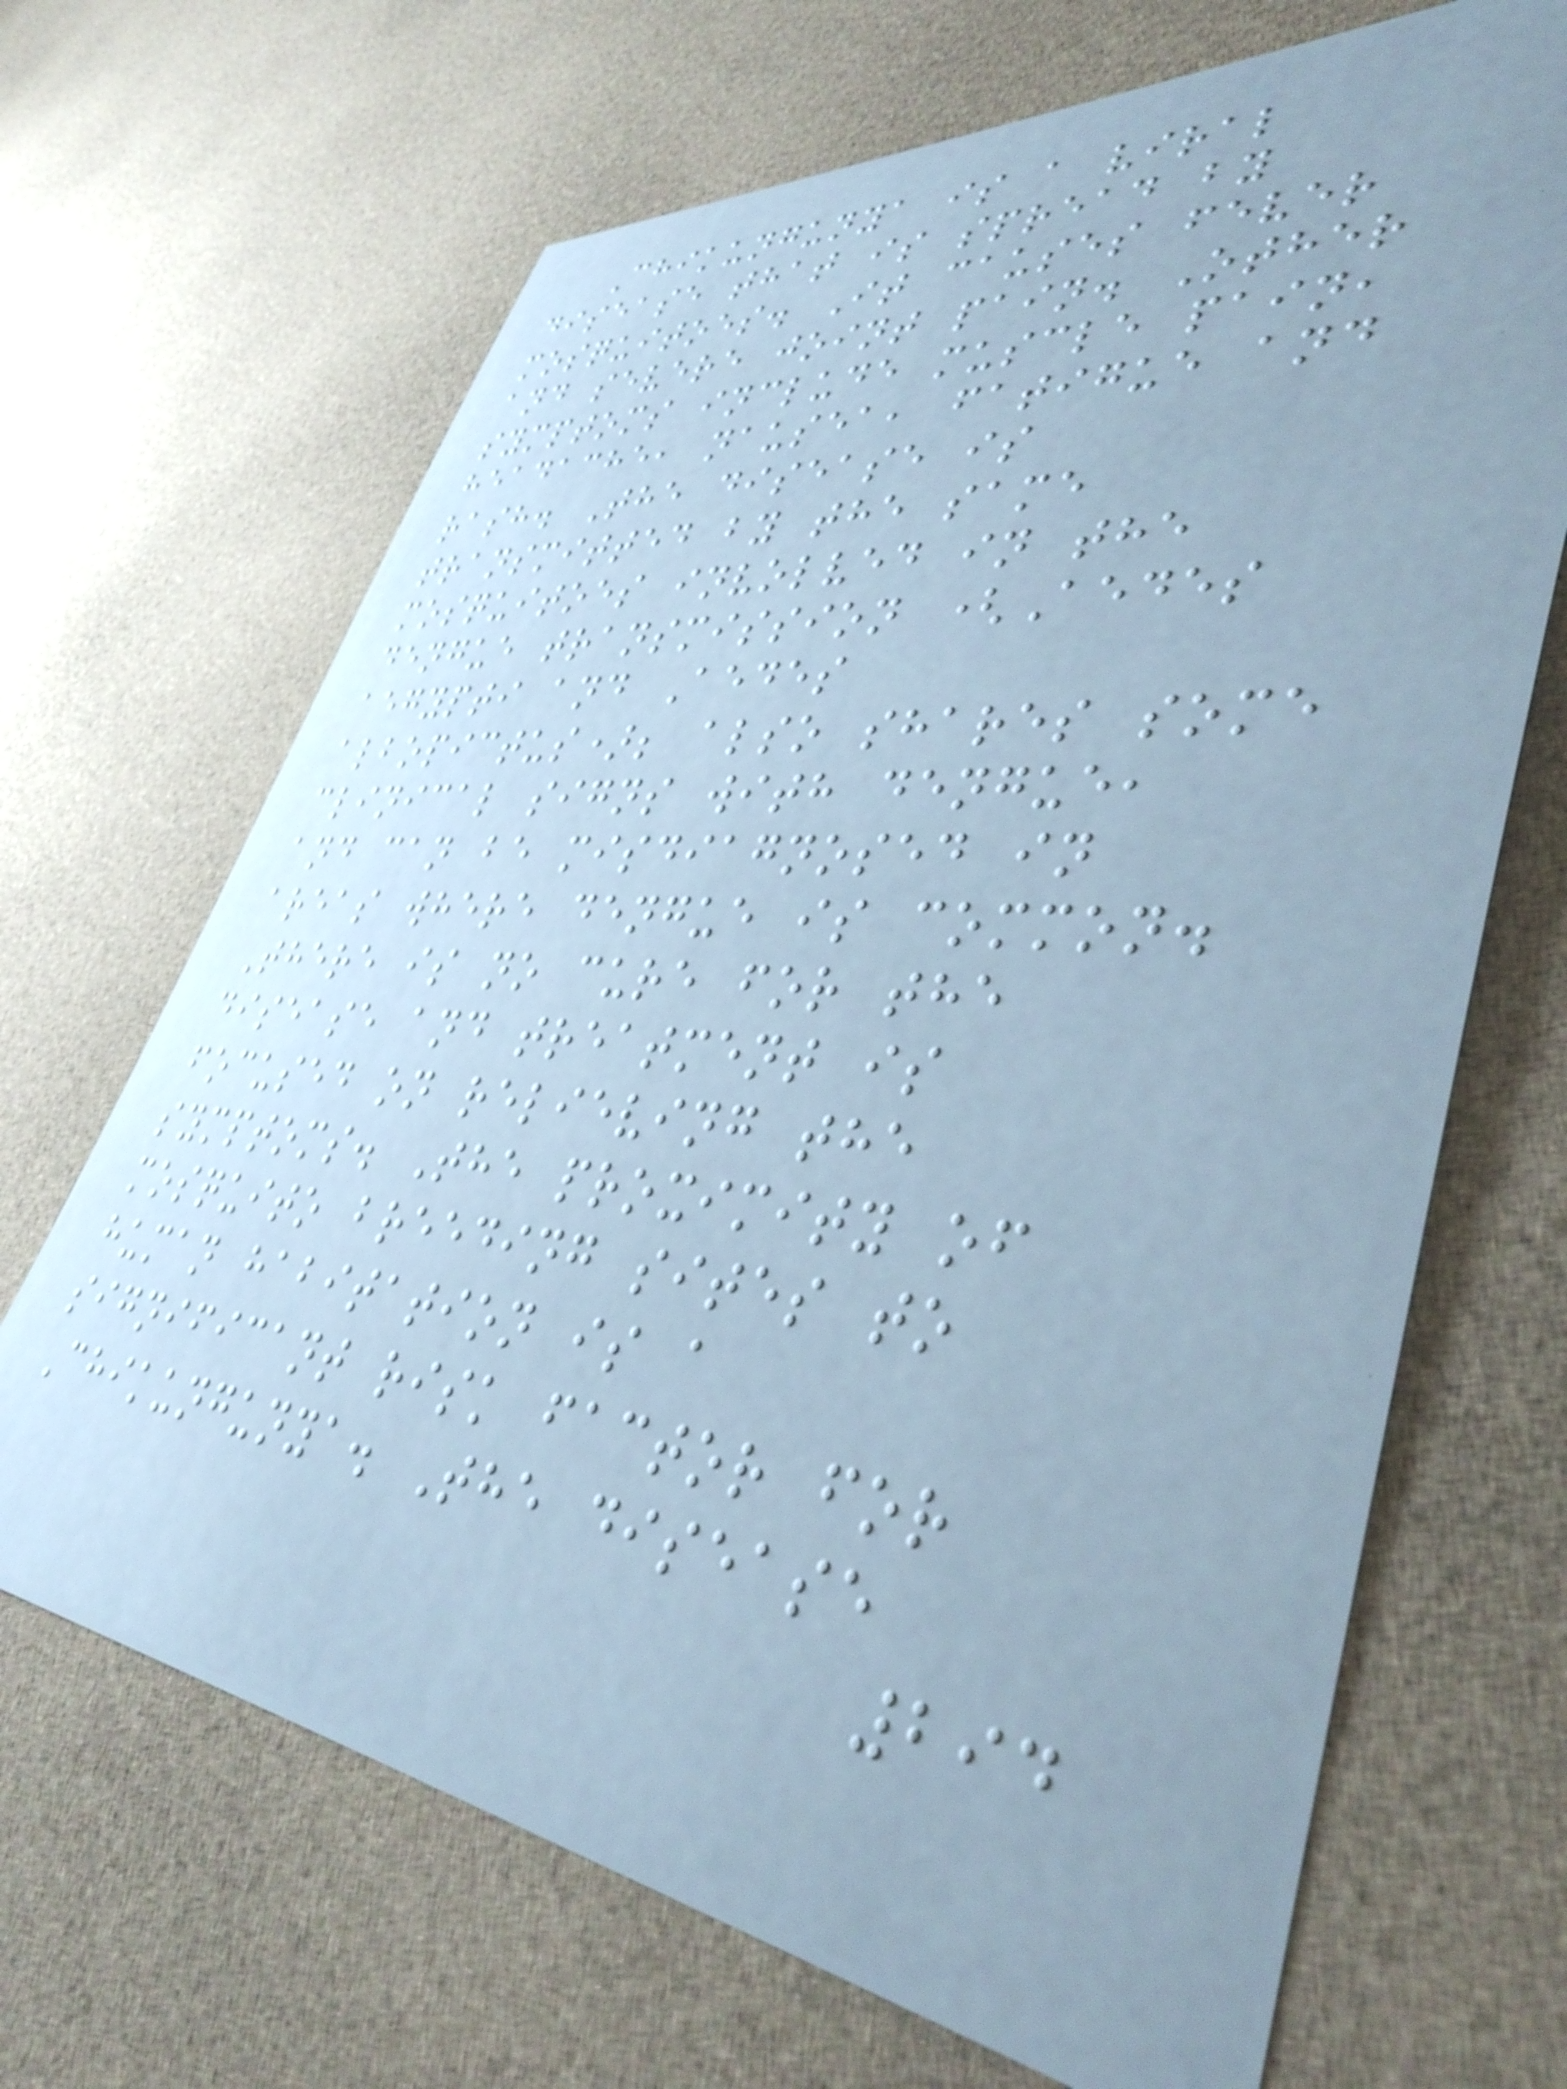Chikungunya is a viral
disease that is spread by
mosquitoes. It causes fever
and severe joint pain. Other
symptoms include muscle pain,
headache, nausea, fatigue and
rash. The disease is
transmitted by the same
mosquitoes involved in the
dengue transmission (Aedes
aegypti and Aedes
albopictus); also shares some
clinical signs with dengue,
and can be misdiagnosed in
areas where dengue is common.
There is no cure for the
disease and treatment is
focused on relieving the
symptoms. The proximity of
mosquito breeding sites to
human habitation is a
significant risk factor for
Chikungunya. The disease
294
